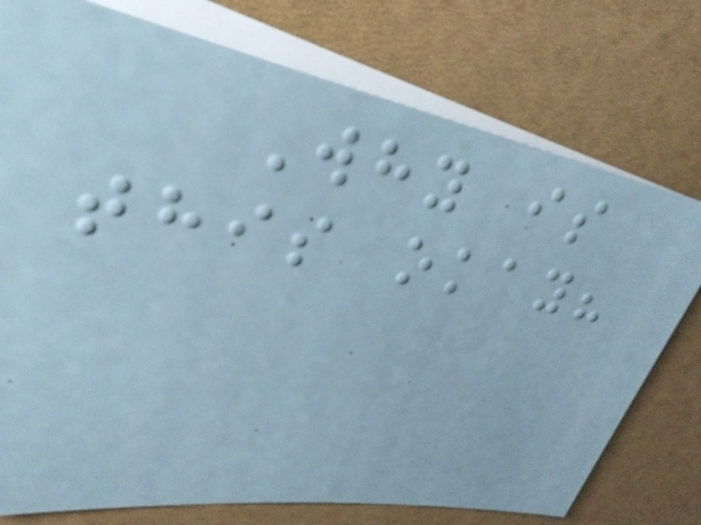Why is
this okay?
